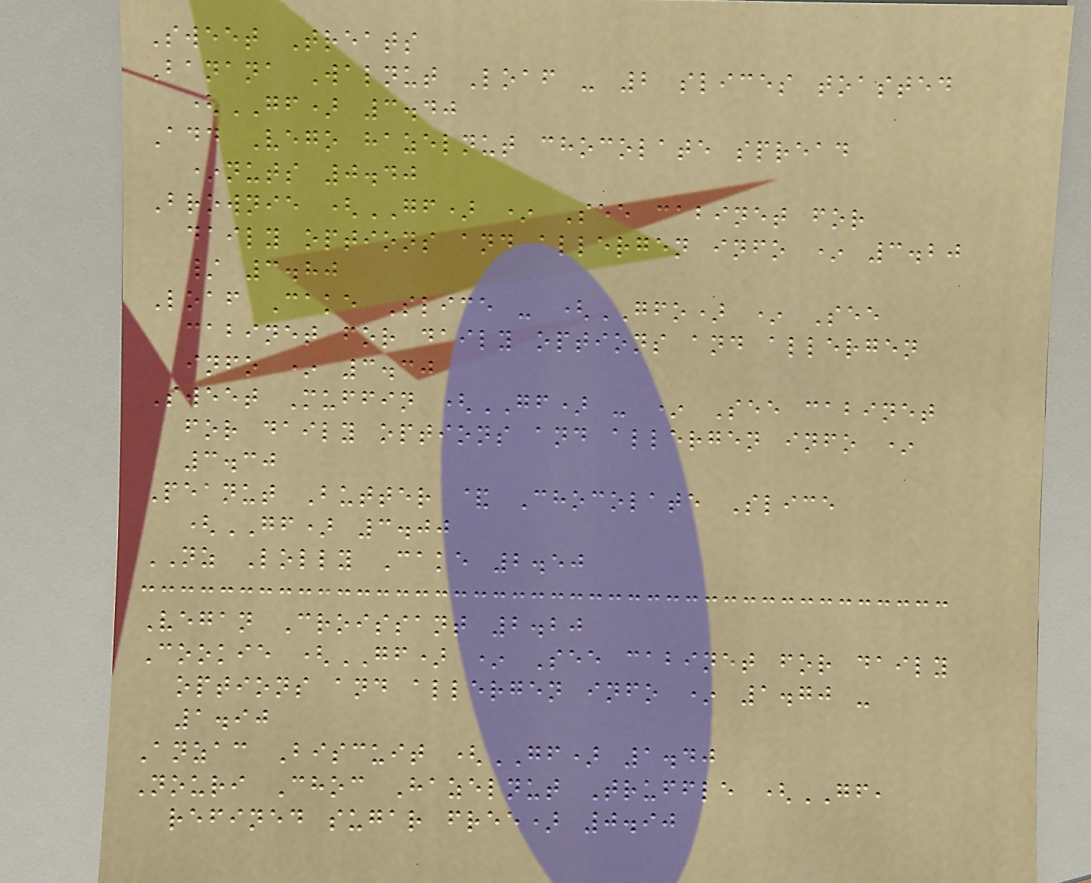Sweet Treats
Banana Walnut Loaf - 2 slices toasted
(GF) 3.40
Add Vego hazelnut chocolate spread
*nuts 0.40
Brownie (GF) * See cabinet for
daily options and allergen info * 3.20
/ 3.80
Loaf Cake Slice - (GFO) * See
cabinet for daily options and allergen
info * 3.30
Sweet Muffin (GF) - * See cabinet
for daily options and allergen info *
3.30
Peanut Butter & Chocolate Slice
(GF) 3.00
NZ Lolly Cake 2.50
Vegan Croissant 2.20
Cookie (GF) * See cabinet for daily
options and allergen info * 1.70 -
1.90
Anzac Biscuit (GF) 1.40
Nouri Choc Hazelnut Truffle (GF,
refined sugar free) 0.90
